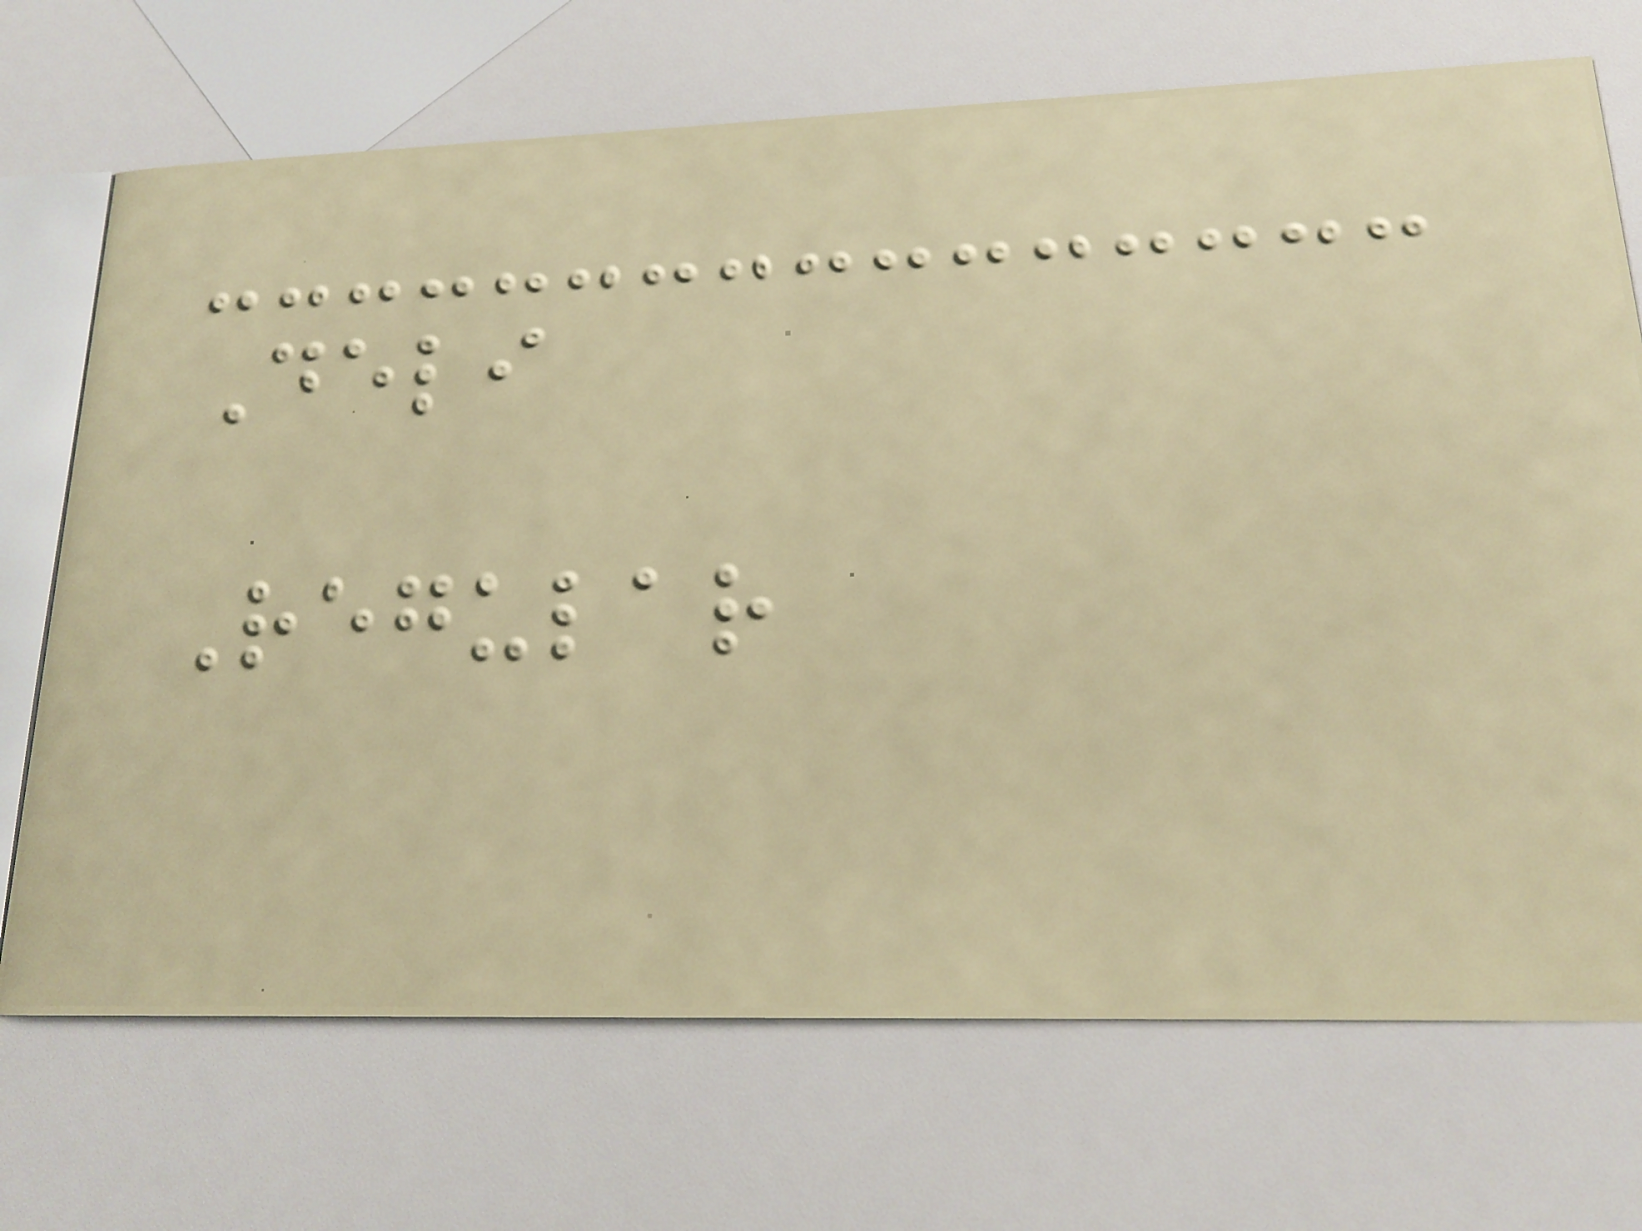Deli
Regular
